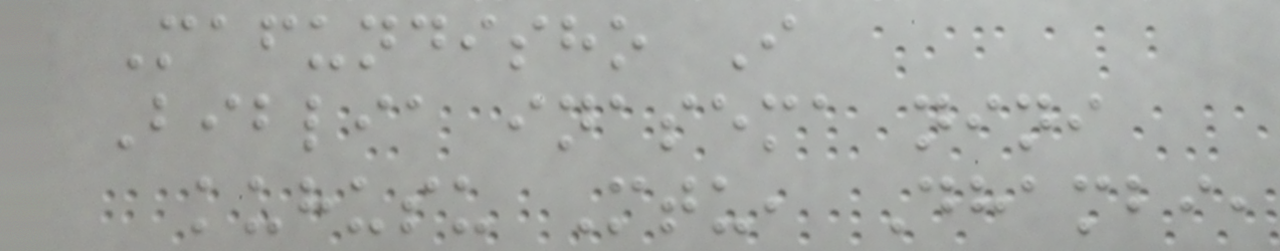Mafundisho I
Biblia inasema nini
kuhusu Mtu, Dhambi,
